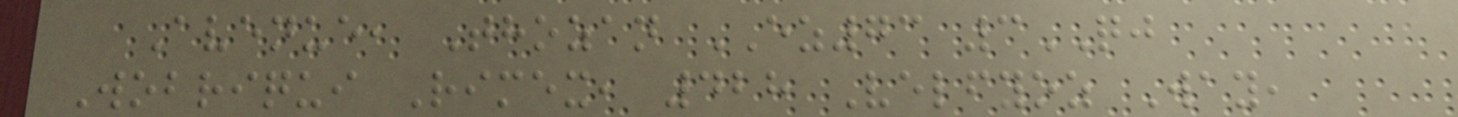Avenue, Thozan EZ73 3QJ
Wobriqui Rimex, 428 Velfyoz Way,
